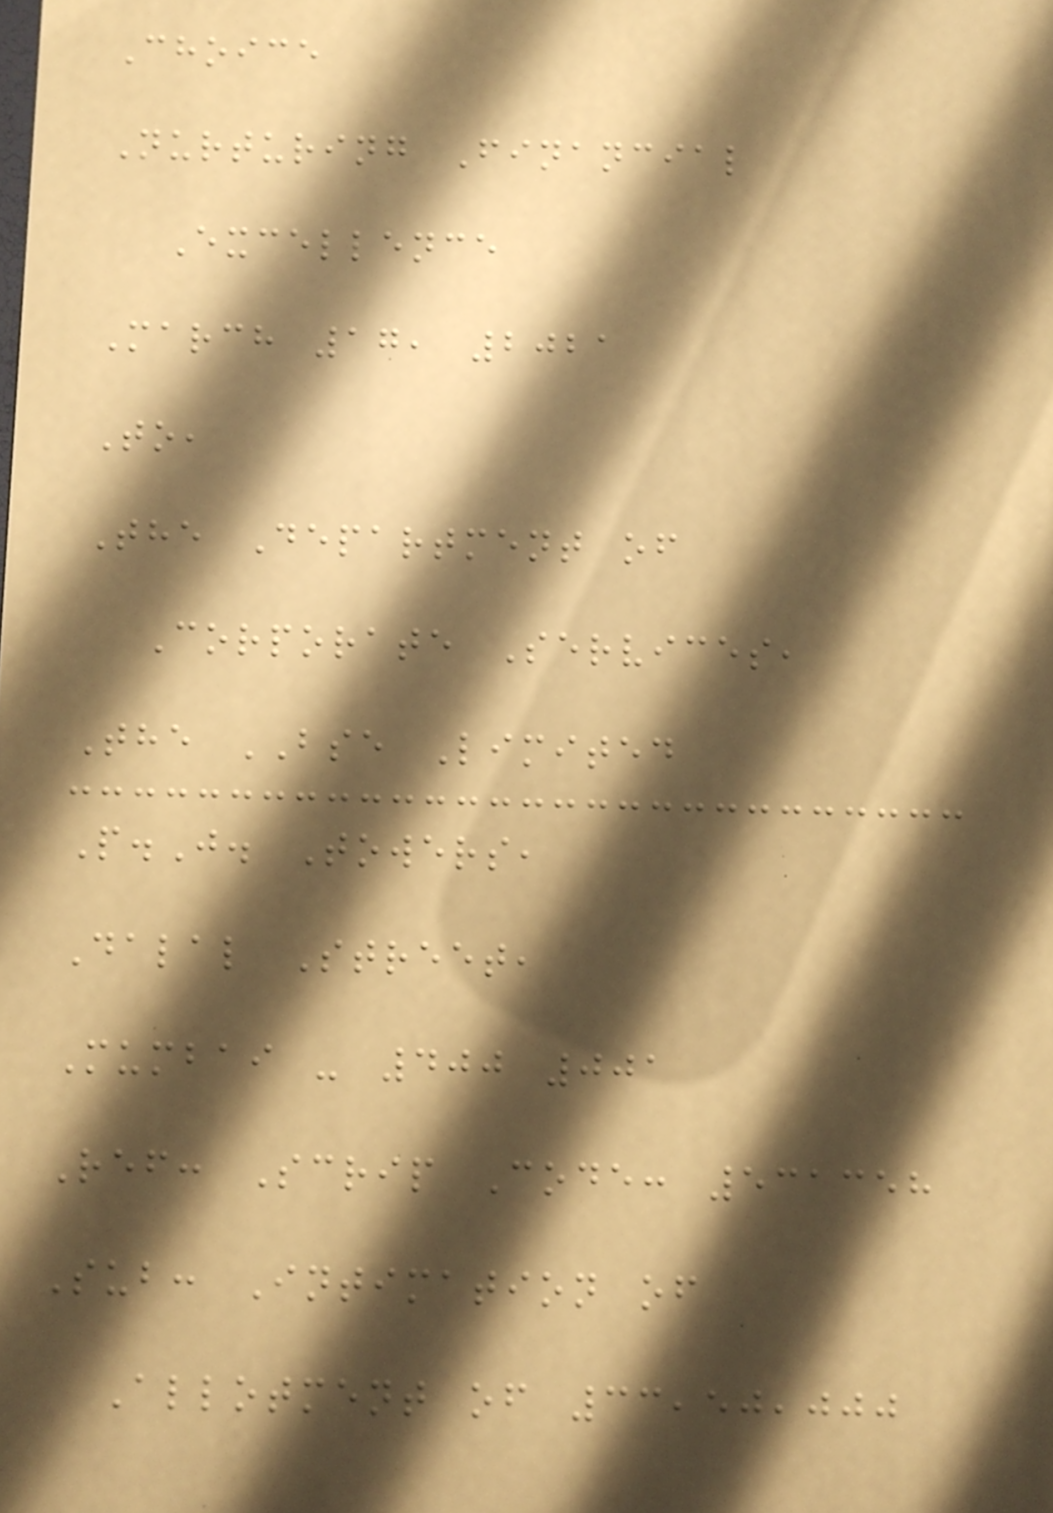Choice
Nurturing Financial
Excellence
March 17, 2021
To,
The Department of
Corporate Services,
The BSE Limited
P.J. Towers,
Dalal Street,
Mumbai - 400 001
Ref: Scrip Code: 531358
Sub: Intimation of
Allotment of 33,50,000
